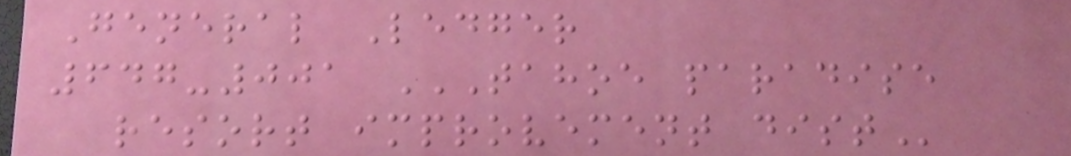General Ledger
647-001 TAHOE PARADISE
RESORT IMPROVEMENT DIST
